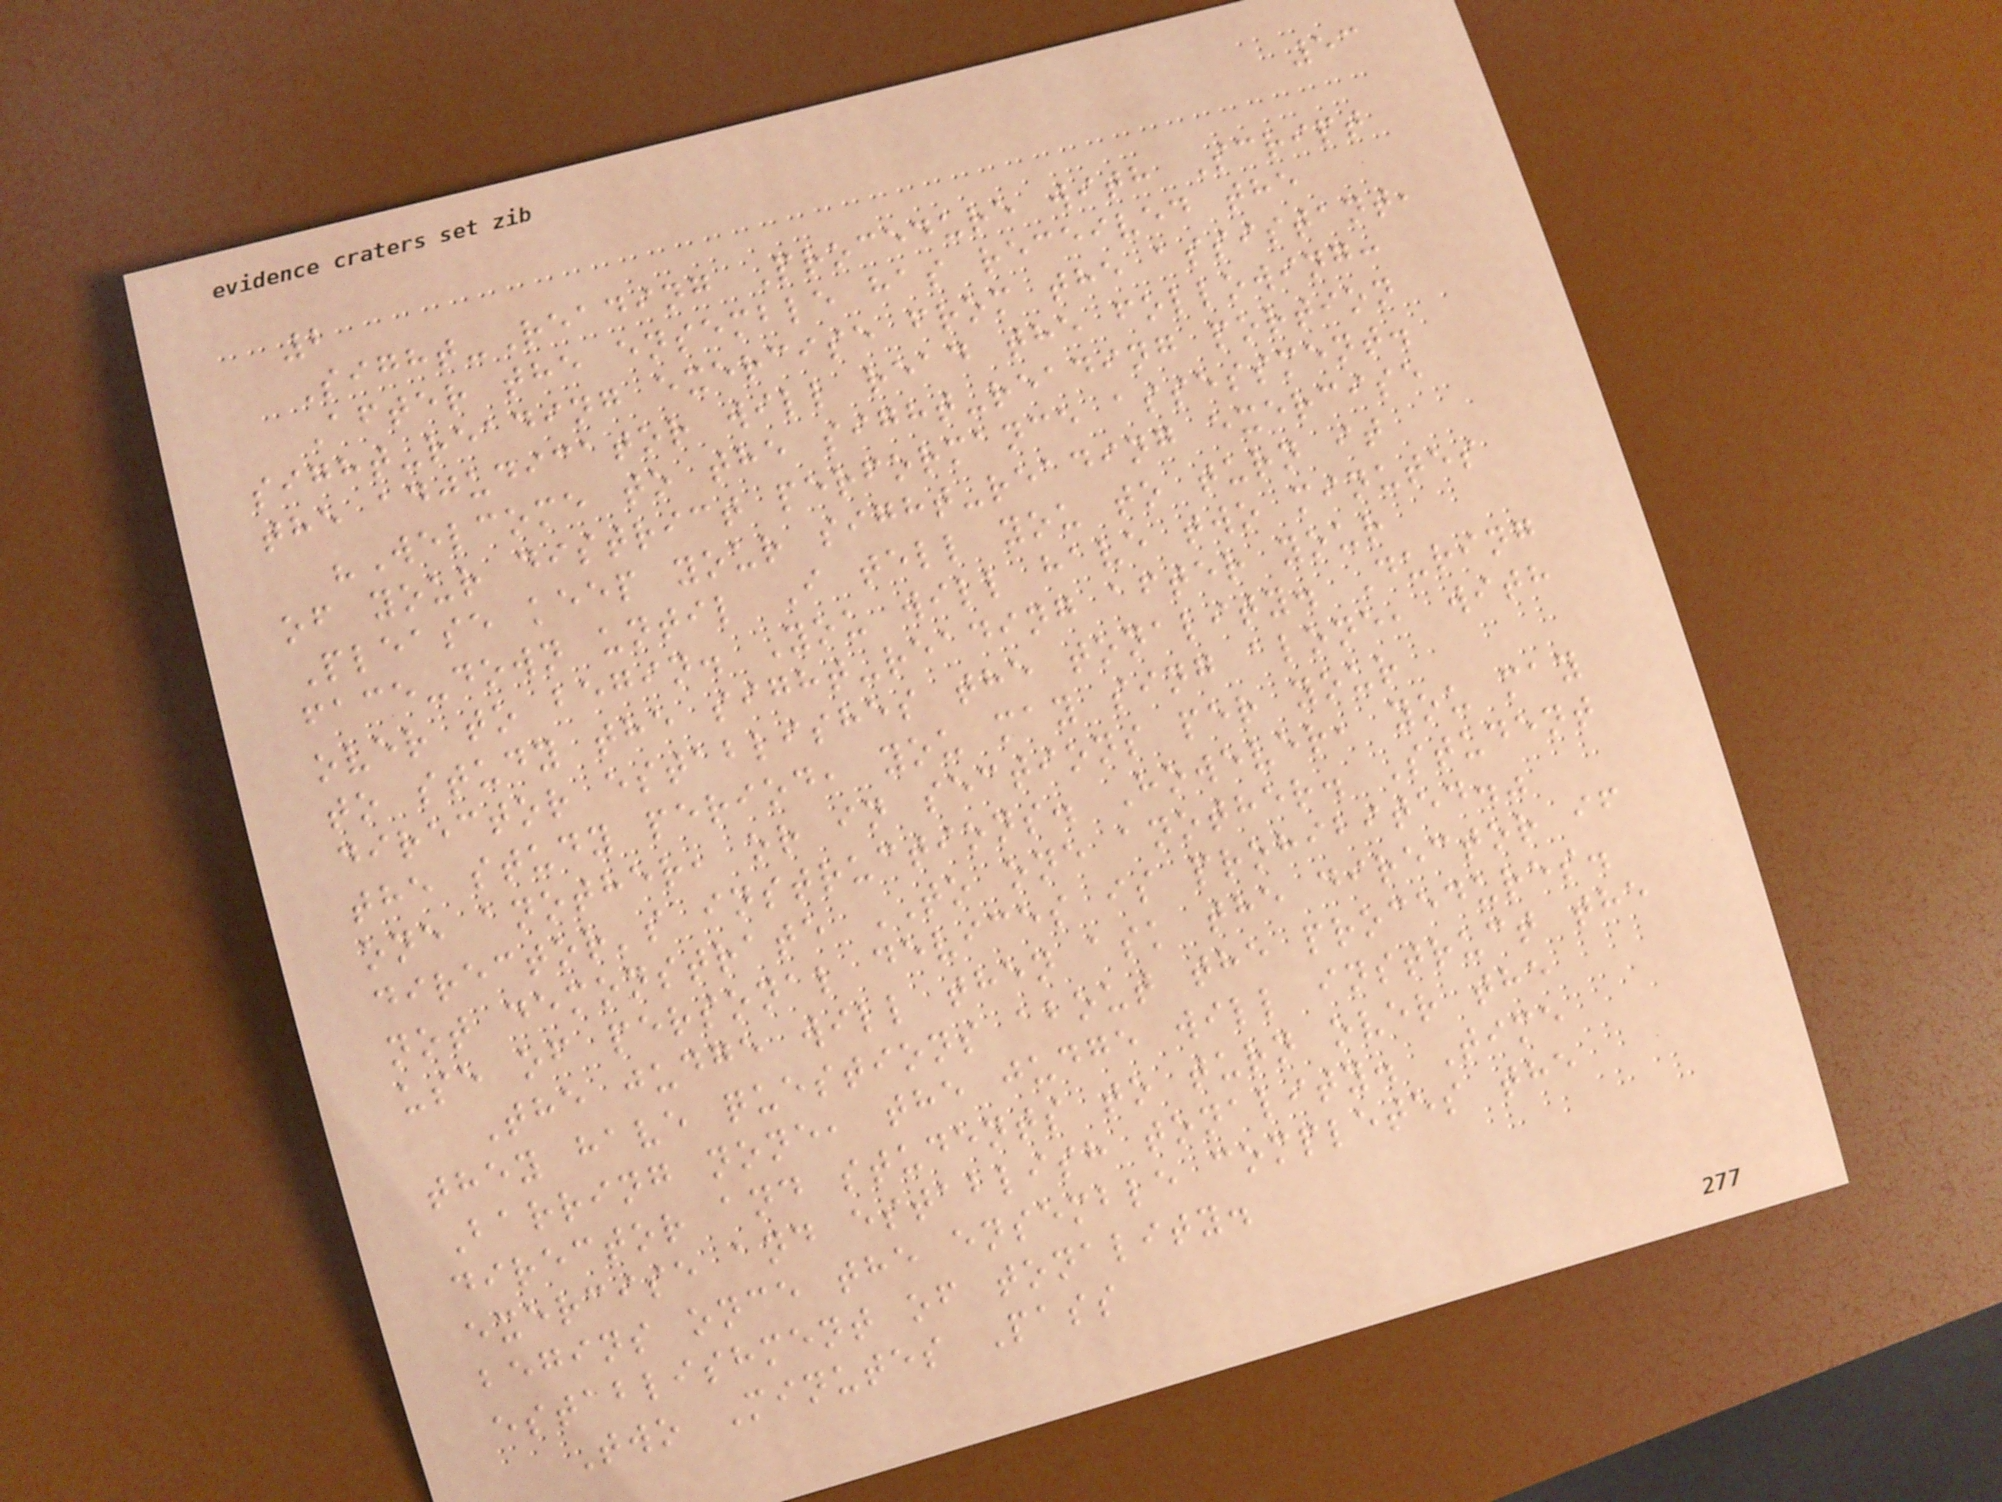53
2
Sight-Reading Procedure with Script
After the ensemble has received the
sight-reading exercise from the assistant,
the adjudicator will read the following:
"Welcome to the sight-reading portion
of your district performance assessment.
Please keep your sight-reading exercise
face-down until I tell you to turn it
over to begin. You will have two minutes
to study the sight-reading after your
director establishes the tonality. During
the study period, you may sing alone, with
one another, or in sections per your
director's instructions. However, you may
not demonstrate TO one another. Student
use of personal devices is prohibited."
The judge will then ask the director if
they have questions about the procedures.
Barring none, the judge will instruct the
director and students to turn over the
exercise and establish tonality. Time
begins once the ensemble completes the
establishment of tonality.
Two Minutes Pass
